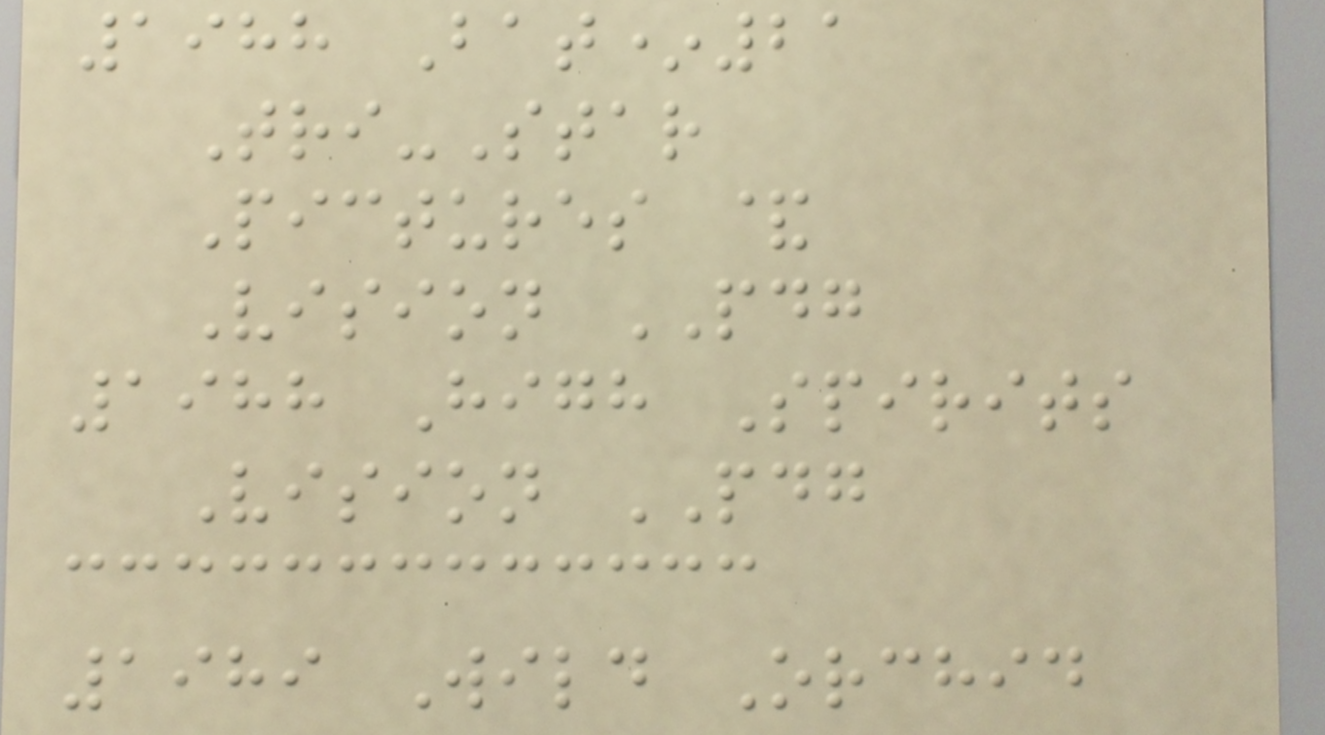1988 Bat*21
Tri-Star
Pictures &
Vision PDG
1988 High Spirits
Vision PDG
1989 Wild Orchid
